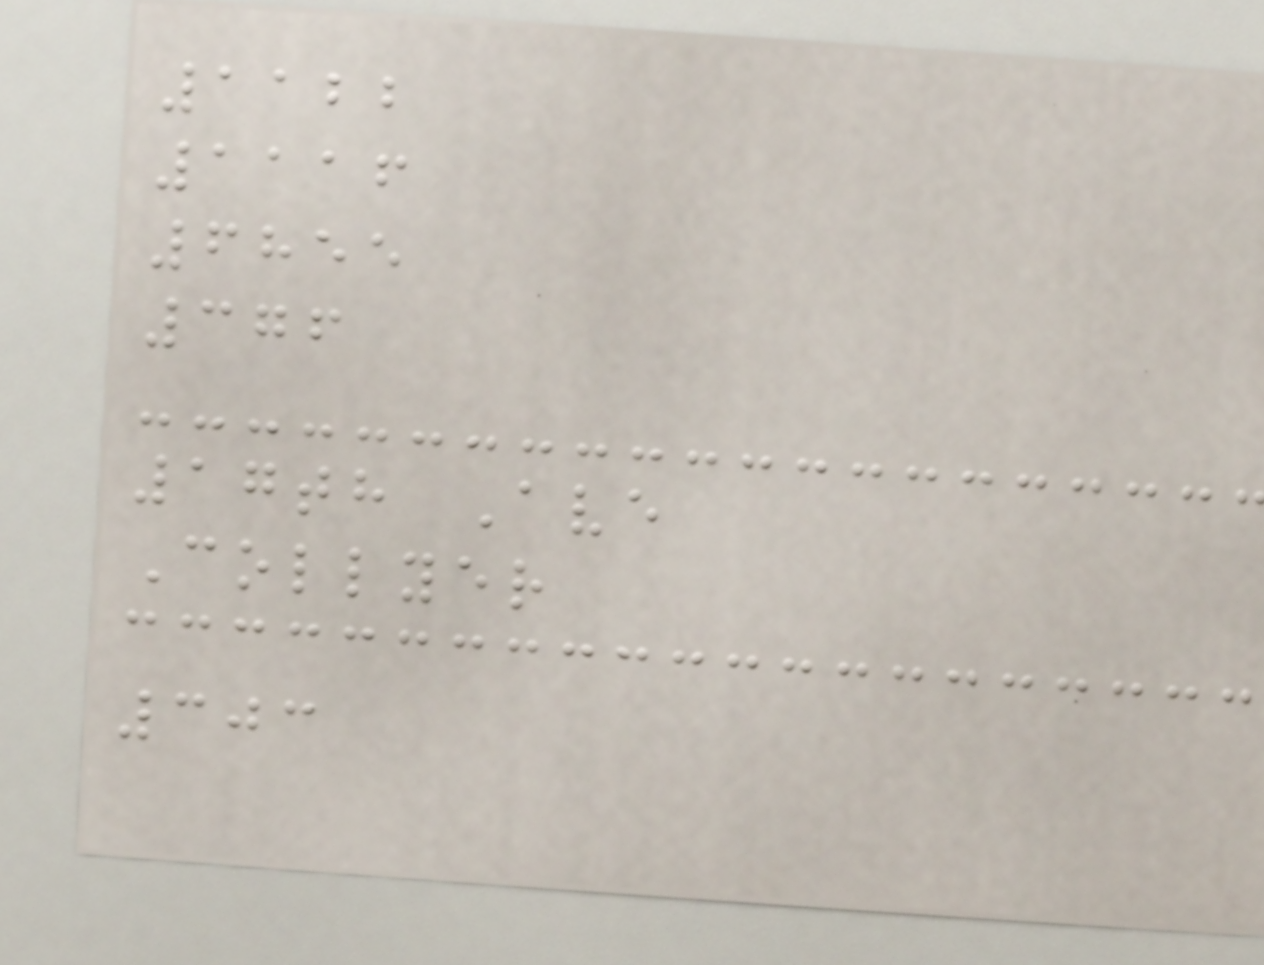1122
1116
6855
376
17th Ave
Collyer
303
